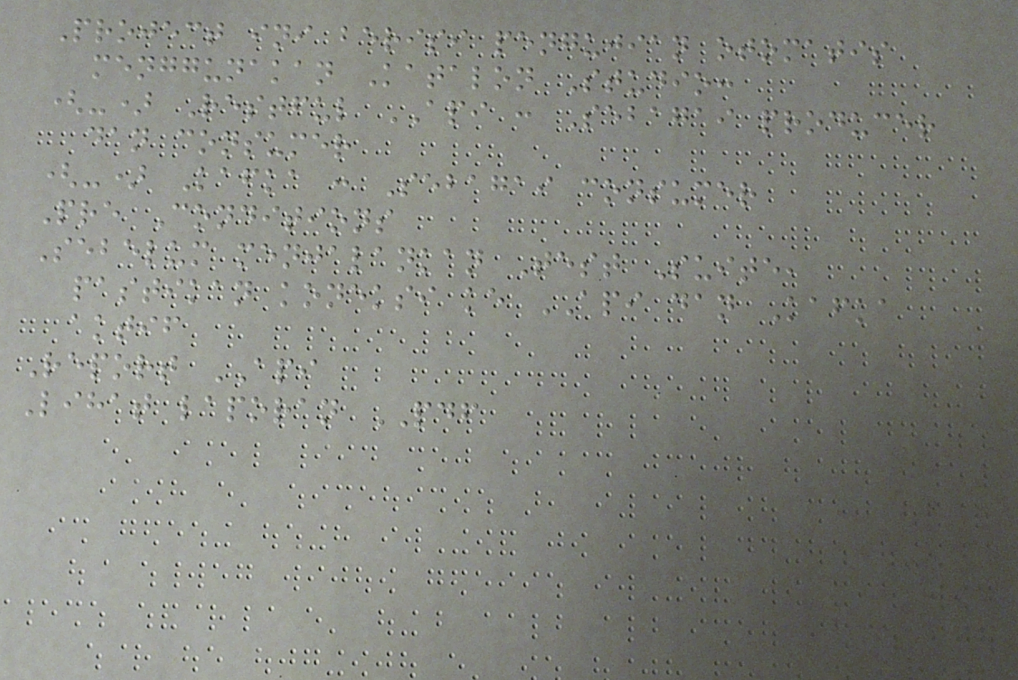Project ini berisi pengujian otomatis
menggunakan Katalon Studio:
(-) Restful API : Sebagai producer
dan consumer
(-) Kafka : Sebagai consumer
Pre Conditions
Sebelum menjalankan Test Suite,
pastikan koneksi ke API dan Kafka
aktif
Report API
Lihat laporan PDF
